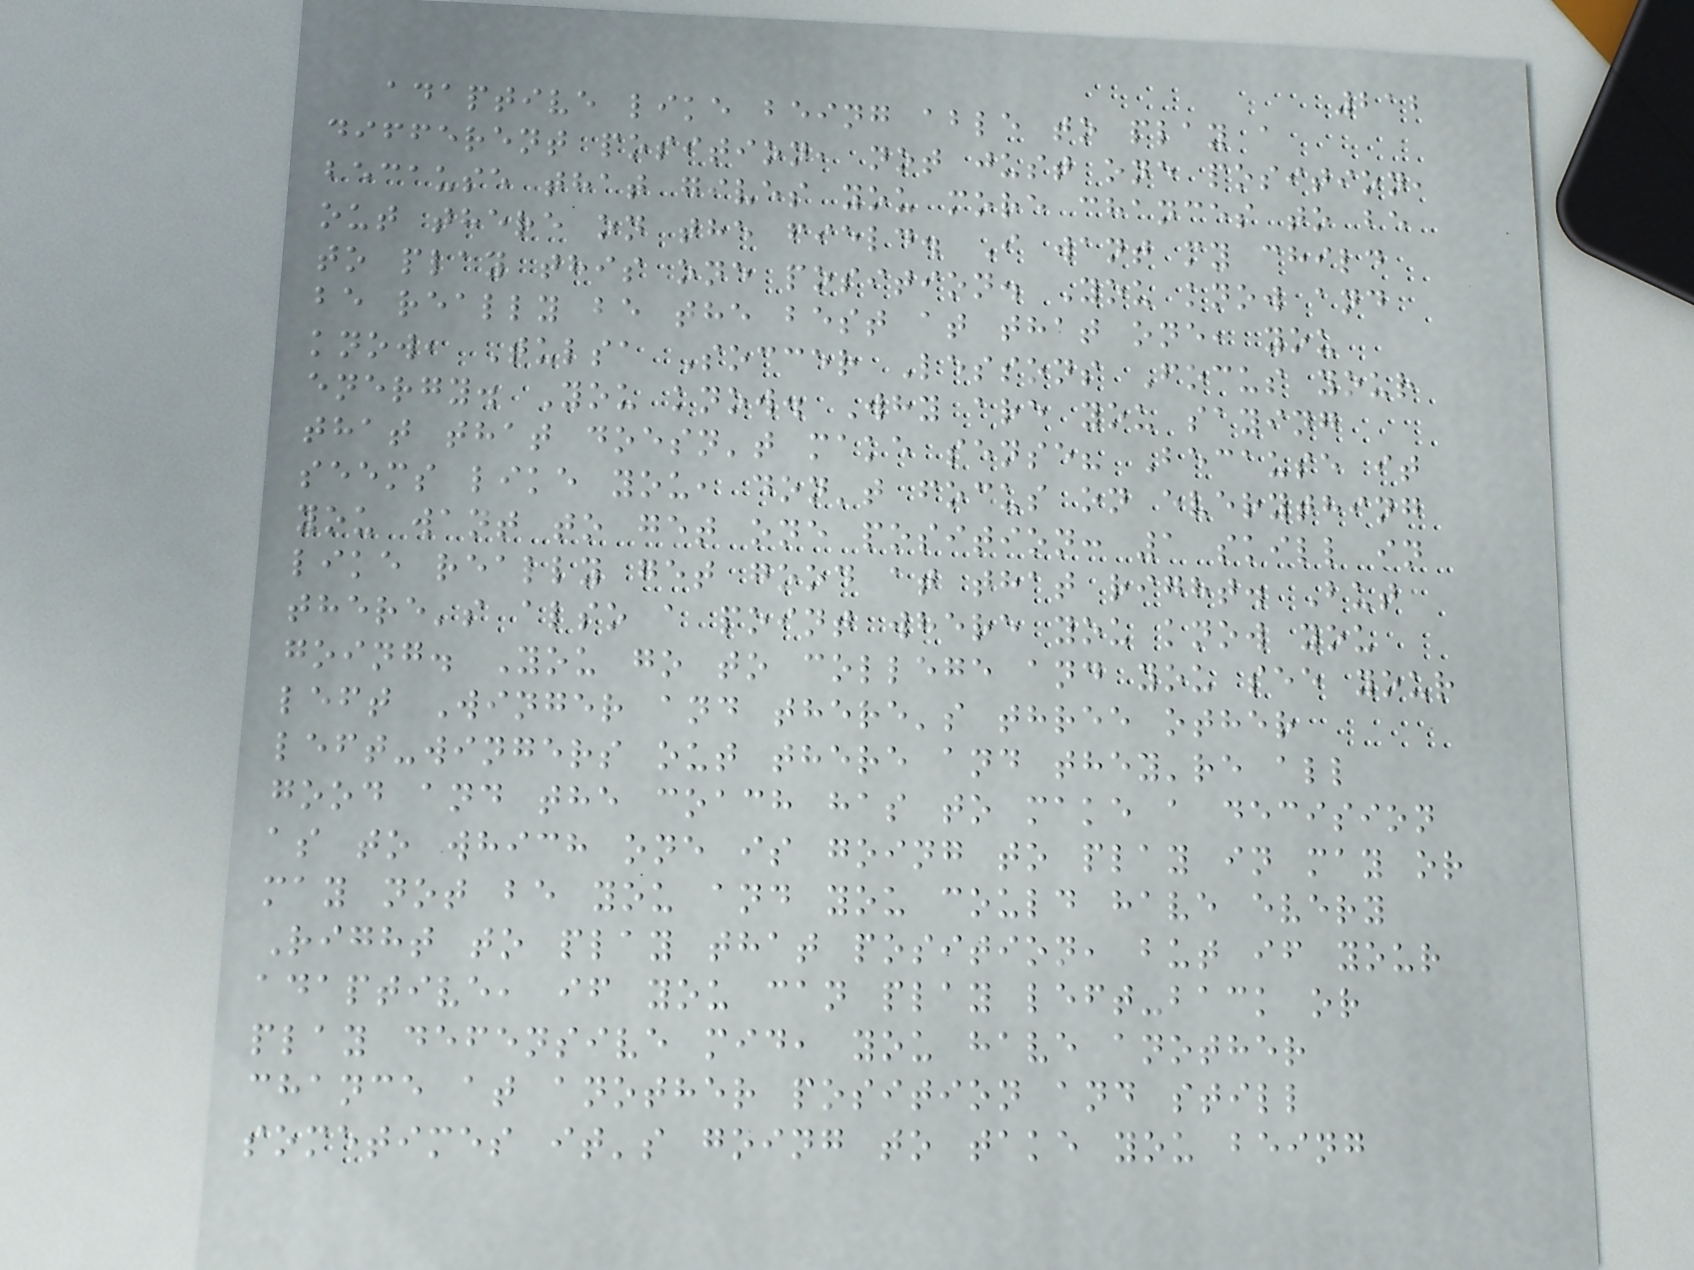212
adaptive like being able to play a
different position, not just one position,
because that gives you more chances to be
out there on the field. I want my child
to play this one position. You know and
be really be the best at that one, you
know, Tulsa Soccer Lessons Focus your
energy. You know. Why are you saying
that that doesn't make sense? Because it
seems like you, don't focus on everything
you want to get one position: 1 skill in
like really get good at that right. But
there's also a point where you know you
going. You go to college and you see your
left Winger and there's three other
left-wingers out there and they're all
good and the coach has to make a decision
as to which one is going to play in may or
may not be you and you could have every
Right to play that position, but if your
adaptive, if you can play left-back or
play defensive mid, you have another
chance at another position and still
sometimes it's going to take you being
